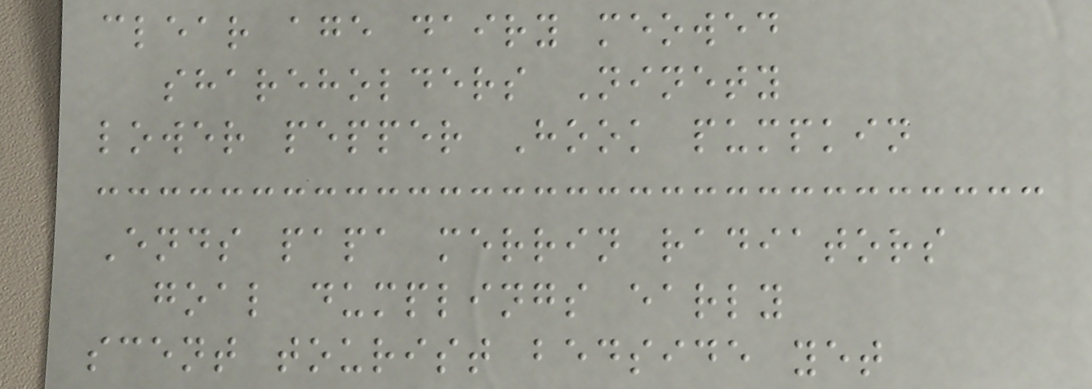clear age dairy meowed
shareholders Ninety
lower pepper Hook pumpkin
Ends papa merrin radiators
goal dumplings early
scent tourist bedside yet
